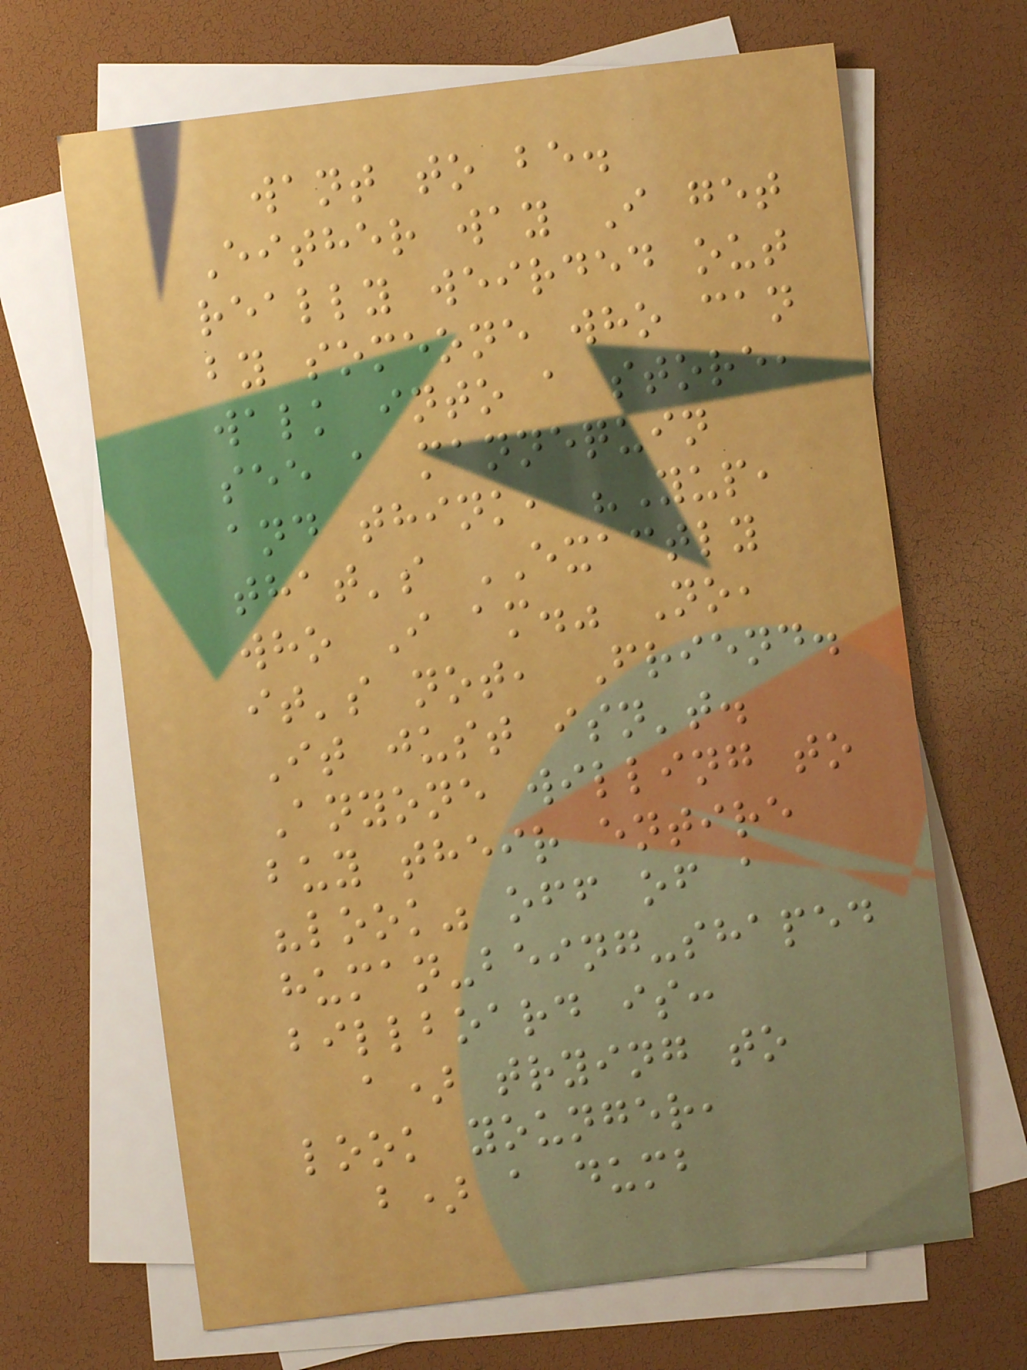want to be.
Either way I get
really weirded out
by someone who can
walk into a store,
see a mannequin
and think, "Yup,
that's EXACTLY
who I am." No,
it's not, Friend.
It just isn't.
Anyone willing to
buy their entire
"look" off of a
human-being-shaped
billboard is:
a) trying to
look younger,
b) a dumb
